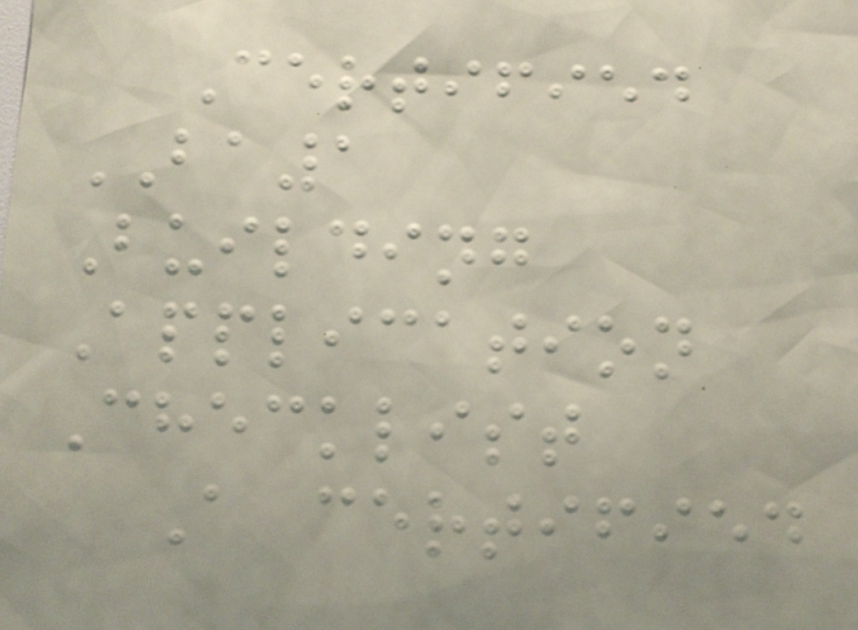Certified
BA1
Building
Application
Checklist
A certified
